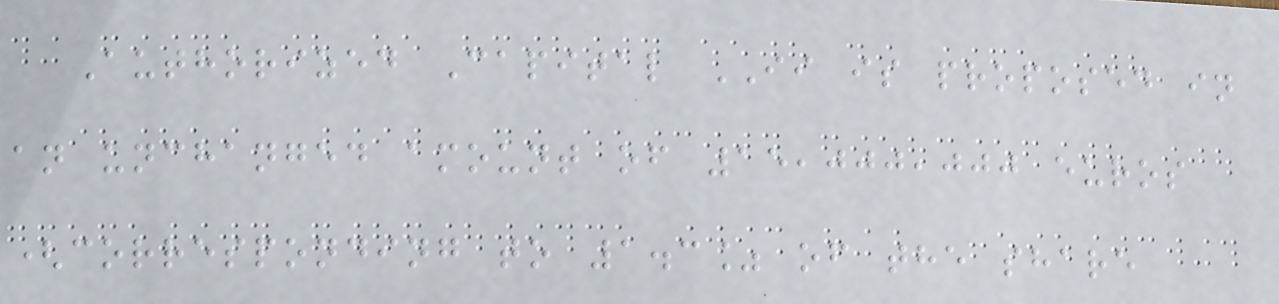Authorized Capital II is proposed in
an unchanged amount of 15,000,000 euros
(corresponding to 1.3% of the share
